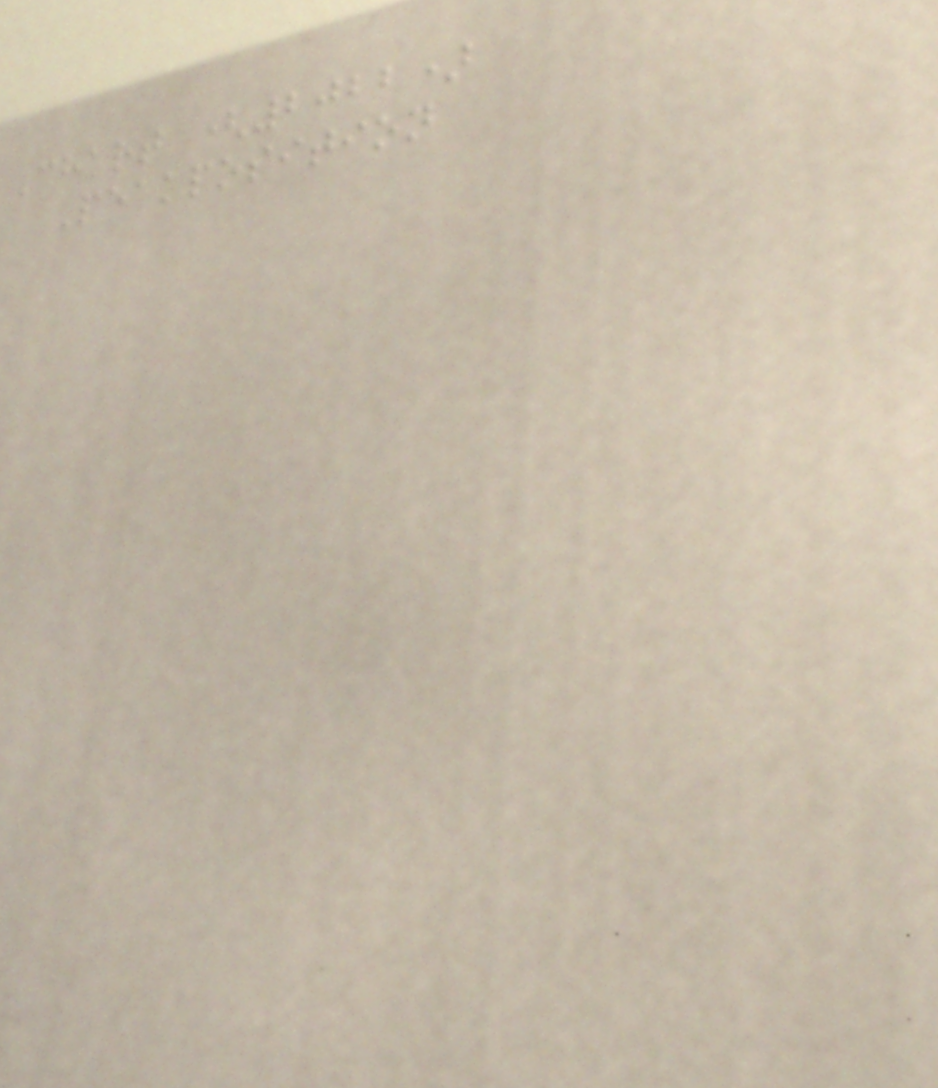Chart (2022)
Peakposition
